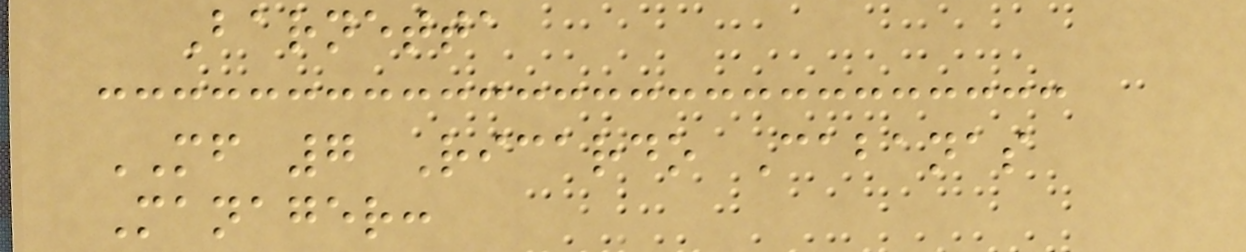Barnetta
MF 7 Ricardo Cabanas
Manager:
